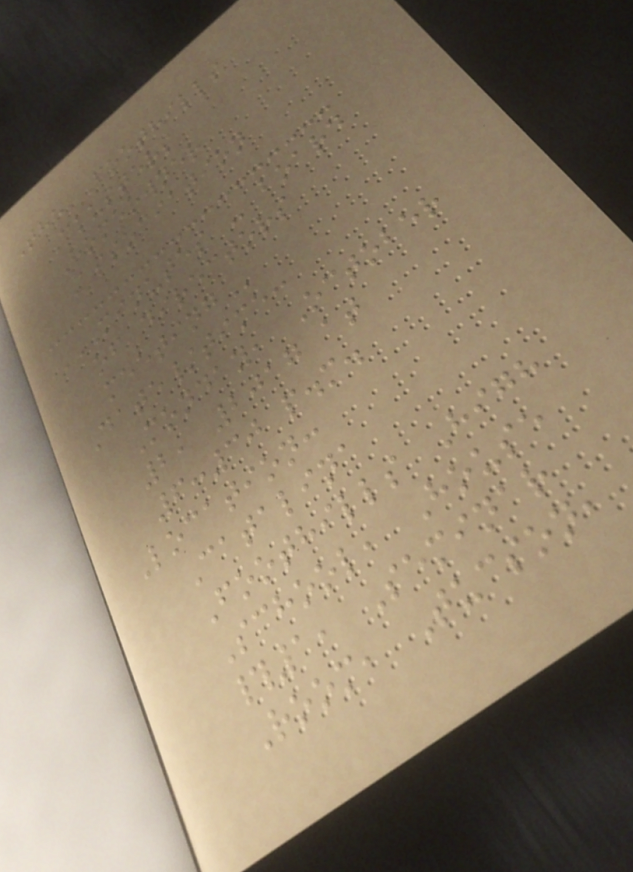The Foothills
Clusters
Homeowner
Association
MINUTES - BOARD
OF DIRECTORS
MEETING
Date/time:
Monday, October
2, 2017 at
6:30 p.m.
Location:
Catalina
Foothills High
School, House
#1, Seminar
Room, Tucson,
